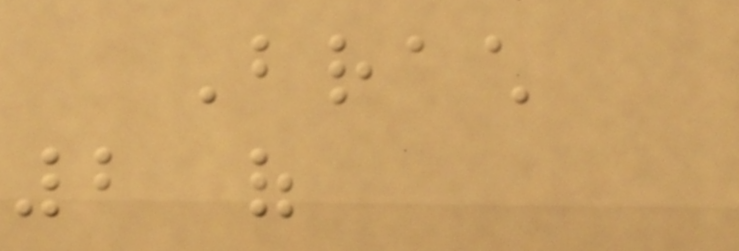Brach
2 of
